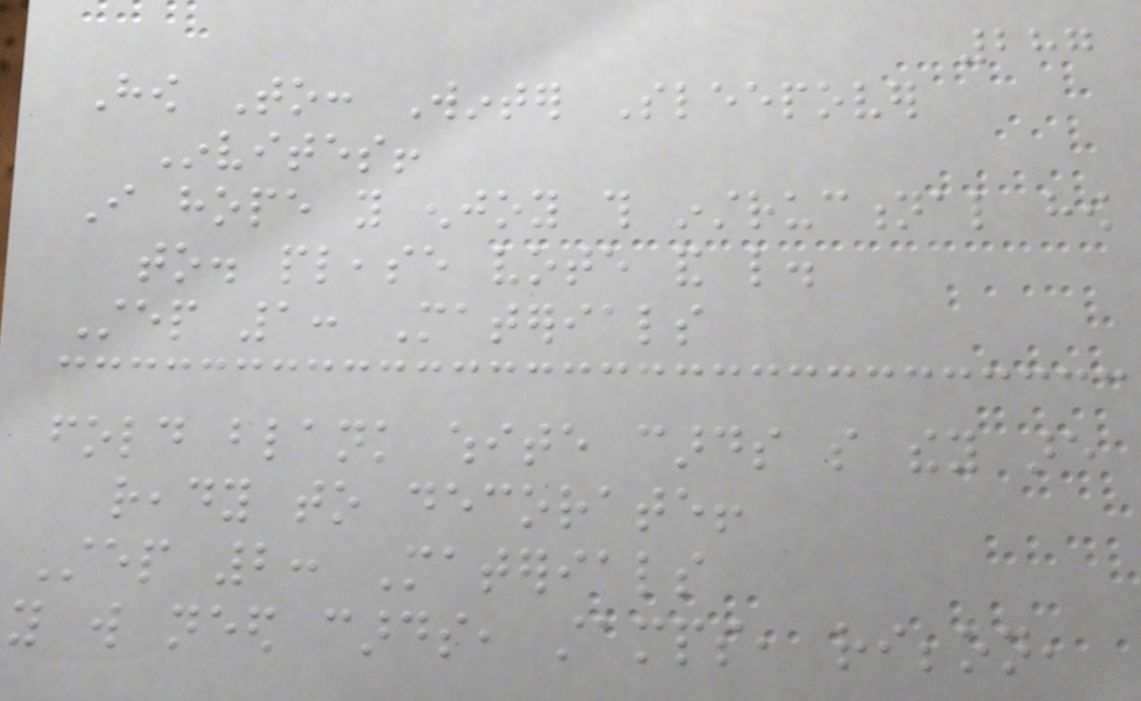287
How To: Winter Sleepover
Invites!
I hope you enjoy this instructional how
to. please vote and like.
Step 1: Materials
fold blank white cards so they are
ready to decorate!
Step 2: Materials
you will need cards, stamps, ribbon,
